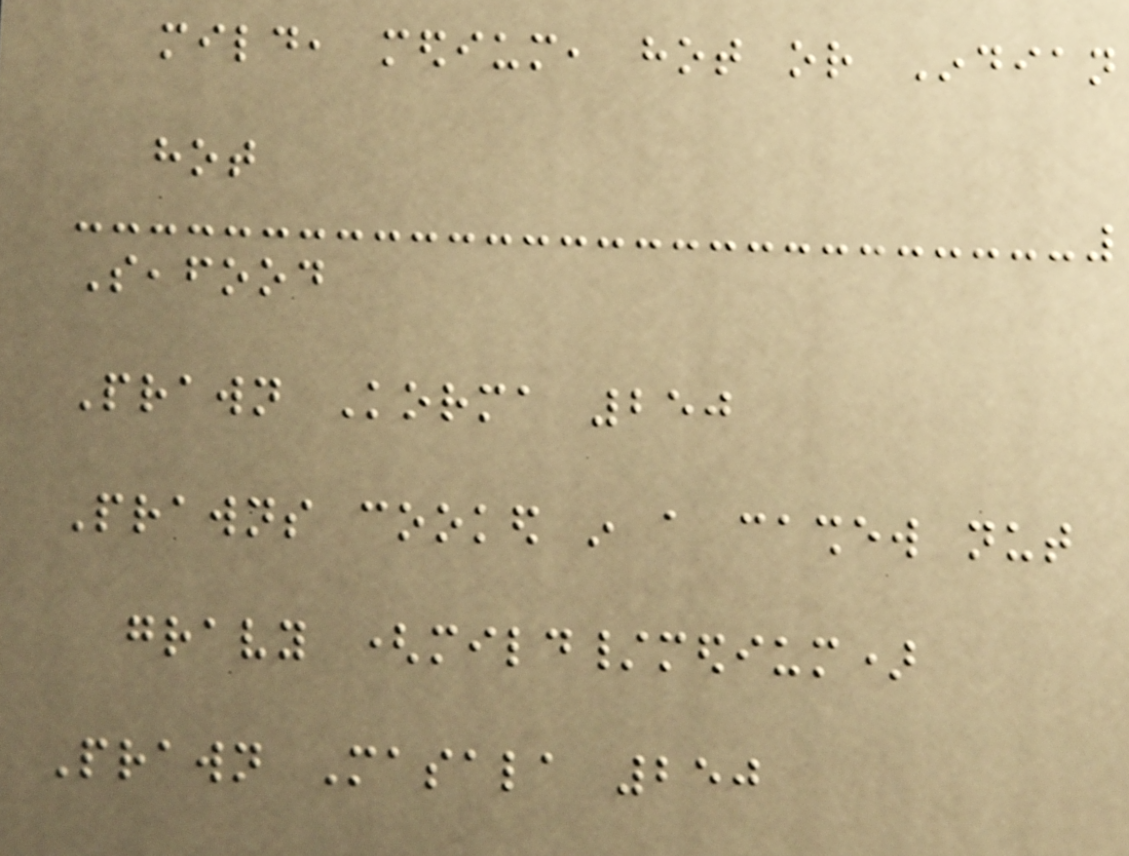mild, medium, hot or Indian
hot
Seafood
Prawn Korma 250
Prawns cooked in a cashew nut
gravy (mild/medium)
Prawn Masala 250
